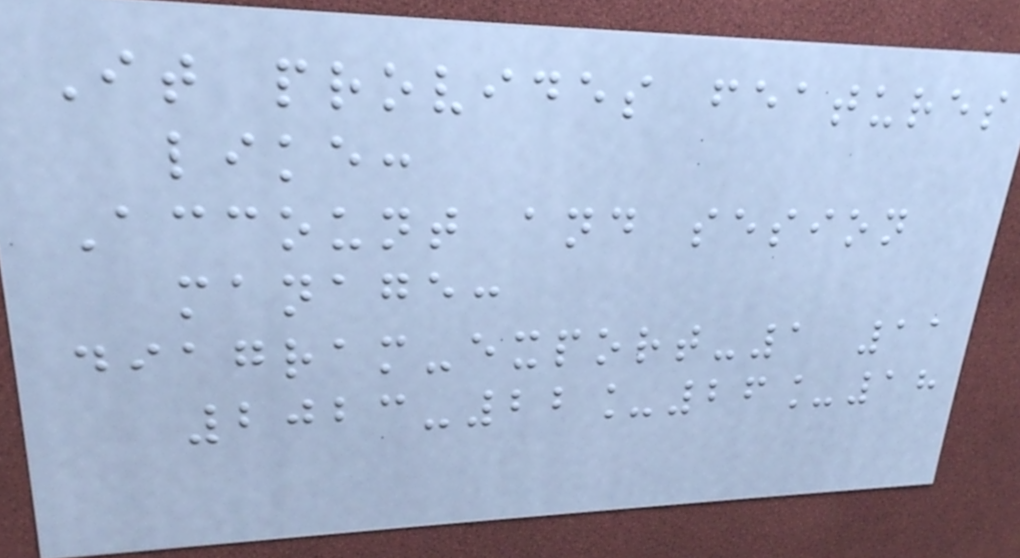It provides features
like:
Account and sesion
manage:
diagram-export-1 11
2023-22_26_18
